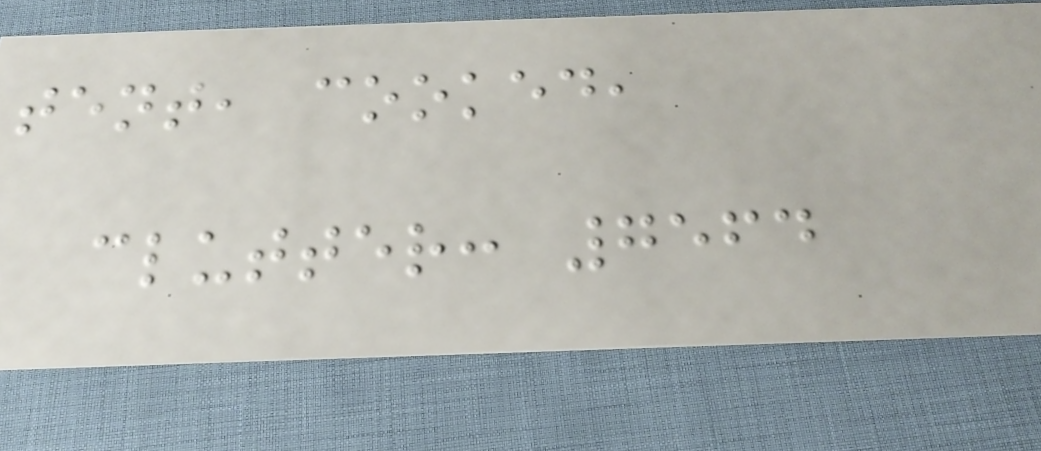tent, cooked,
clutter: 7564
